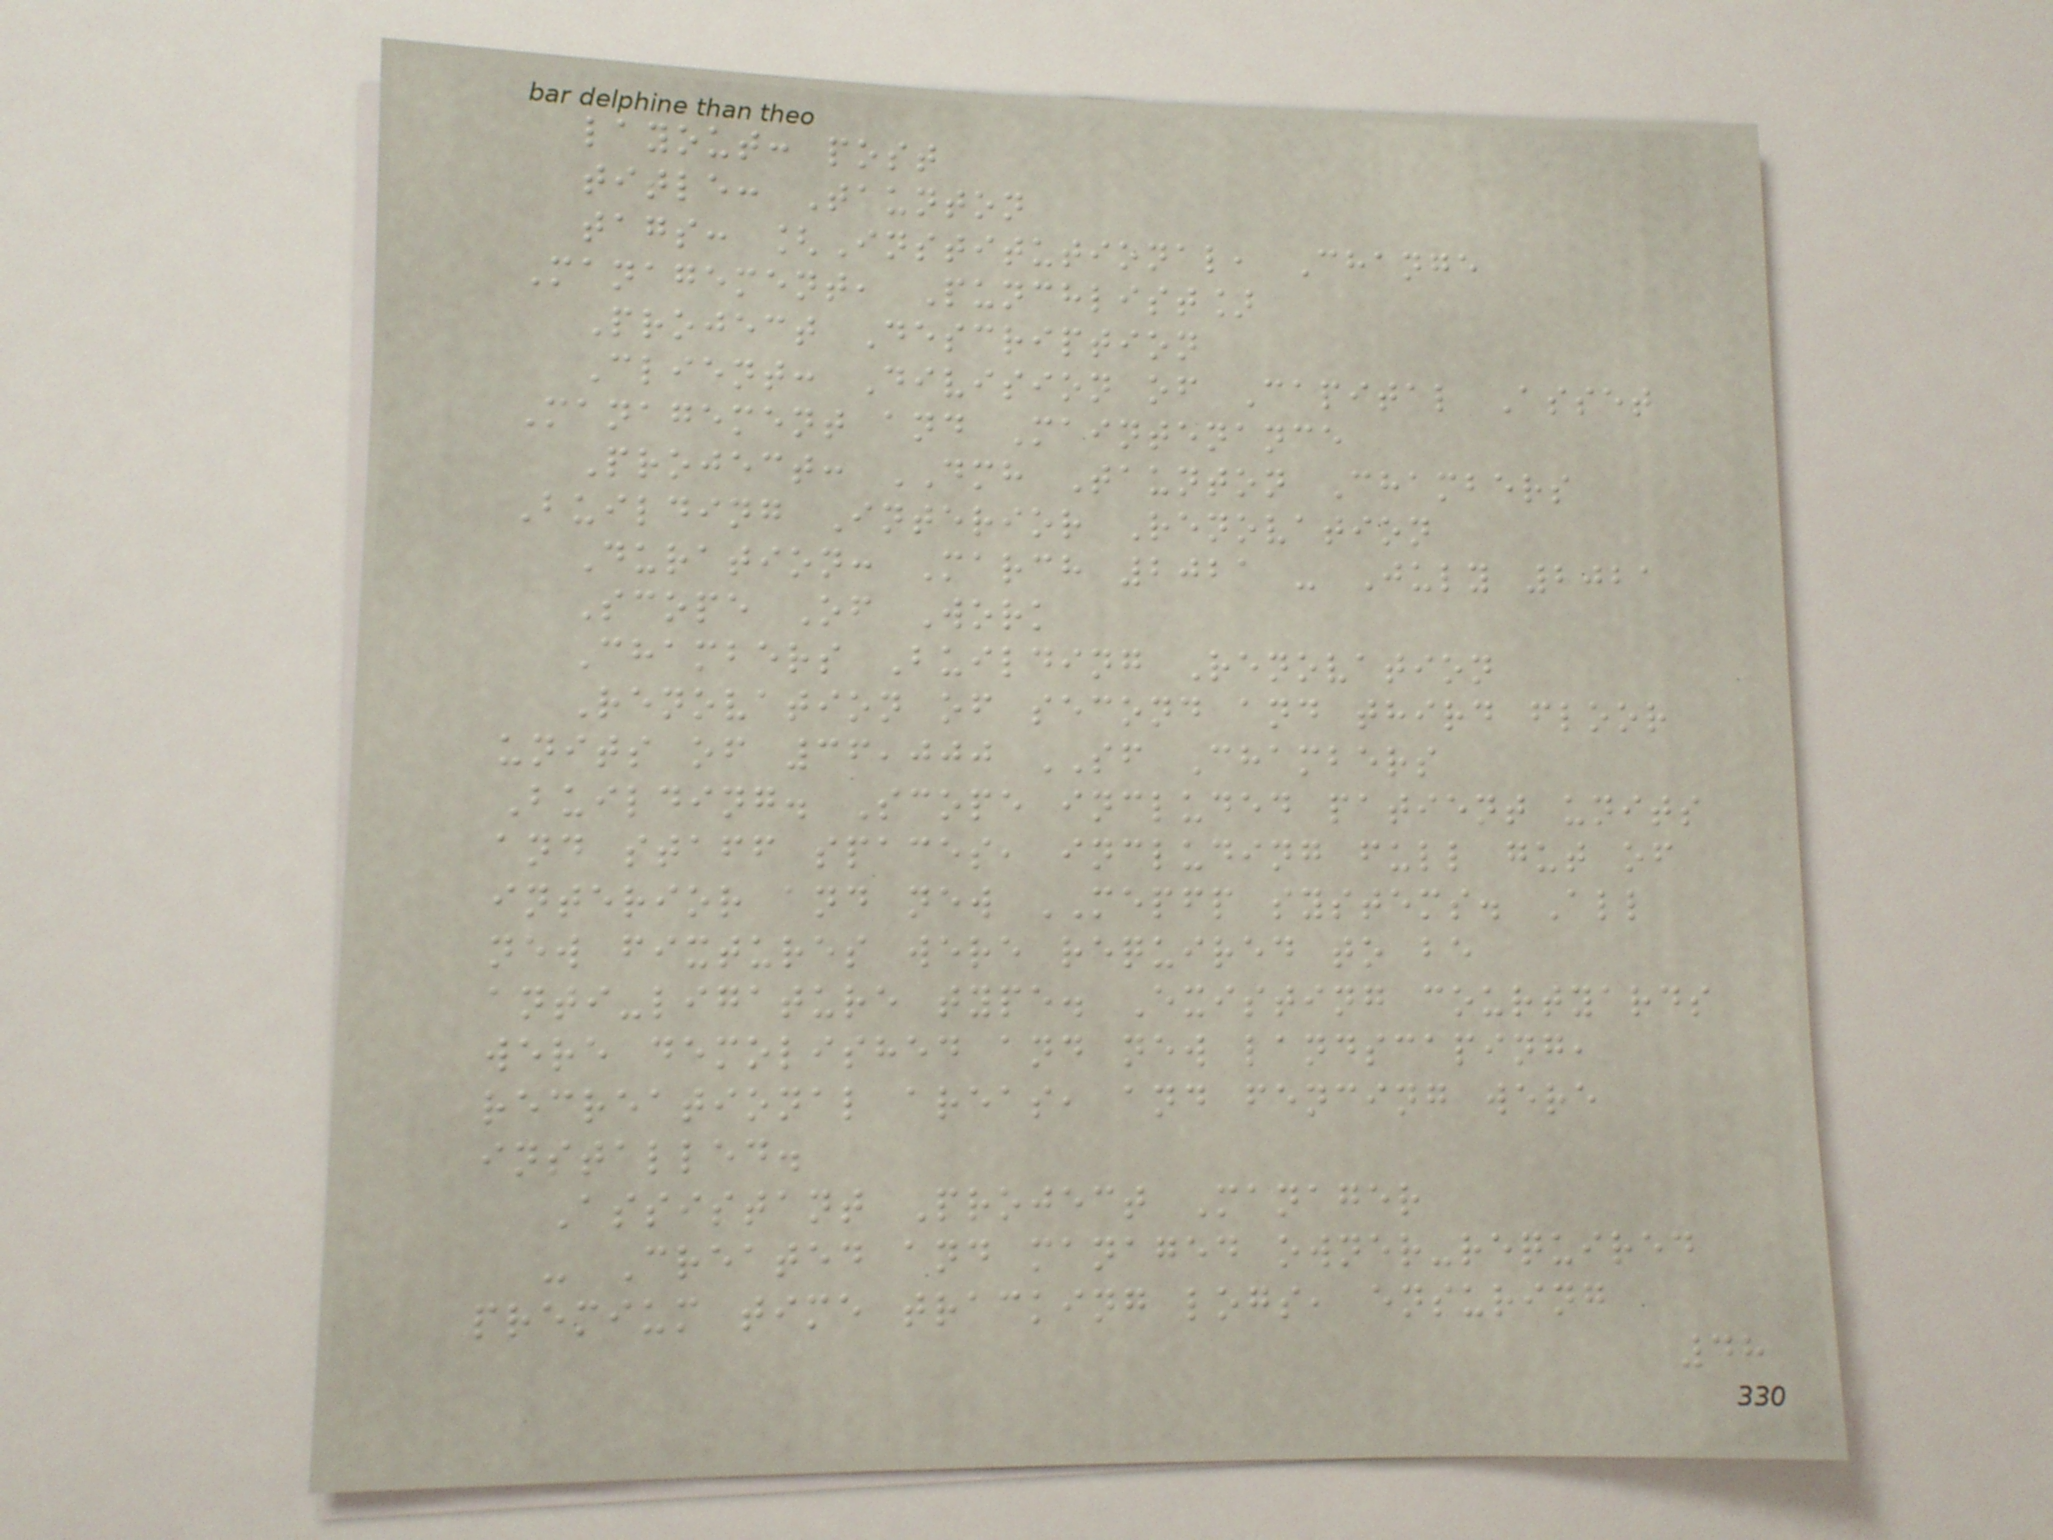layout: post
title: Taunton
tags: [Institutional, Change
Management, Punchlist]
Project Description
Client: Division of Capital Asset
Management and Maintenance
Project: DMH Taunton Chambers
Building Interior Renovation
Duration: March 2021 - July 2021
Scope Of Work
Chambers Building Renovation
Renovation of second and third floor
units of 36,000 SF Chambers
Building. Scope included patient units
and staff spaces, including full gut of
interior and new MEPFP systems. All
new fixtures were required to be
anti-ligature type. Existing courtyards
were demolished and new landscaping,
recreational areas, and fencing were
installed.
Assistant Project Manager
- Created and managed owner-required
premium time tracking logs, ensuring
48
